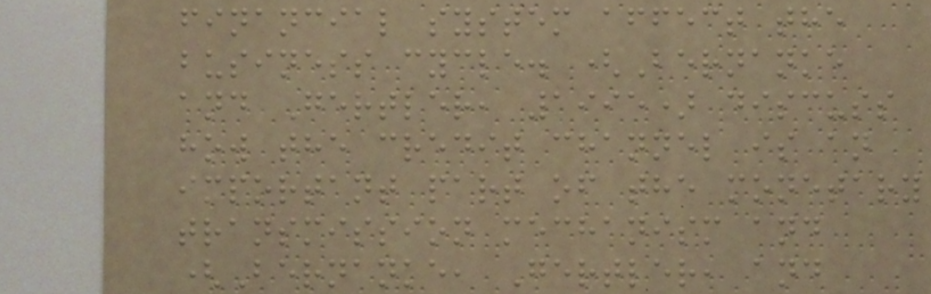financial system affect the
business cycle. (Bernanke
and Gertler, 1995) discuss
how the credit channel is an
important part of the monetary
transmission mechanism and
(Bernanke, Gertler, and
